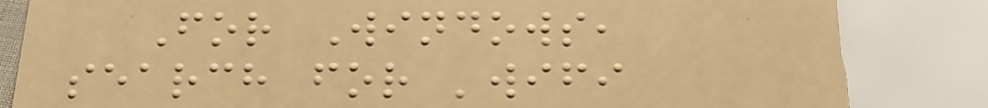For Windows,
search for 'wifi
